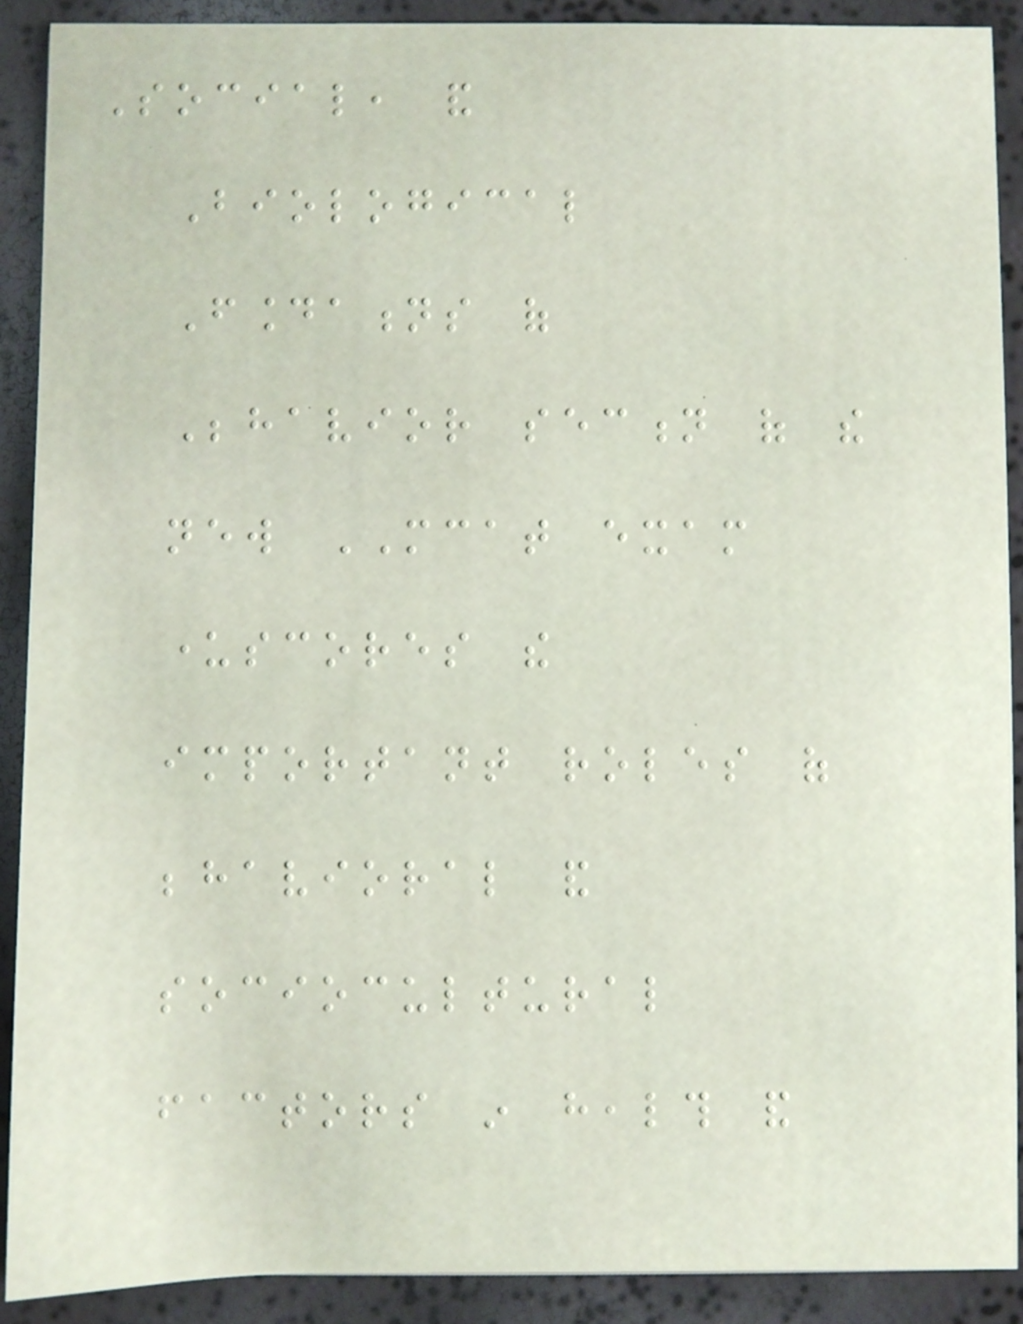Social, and
Biological
Foundations of
Behavior section of the
new MCAT exam
underscores the
important roles of
behavioral and
sociocultural
factors in health and
